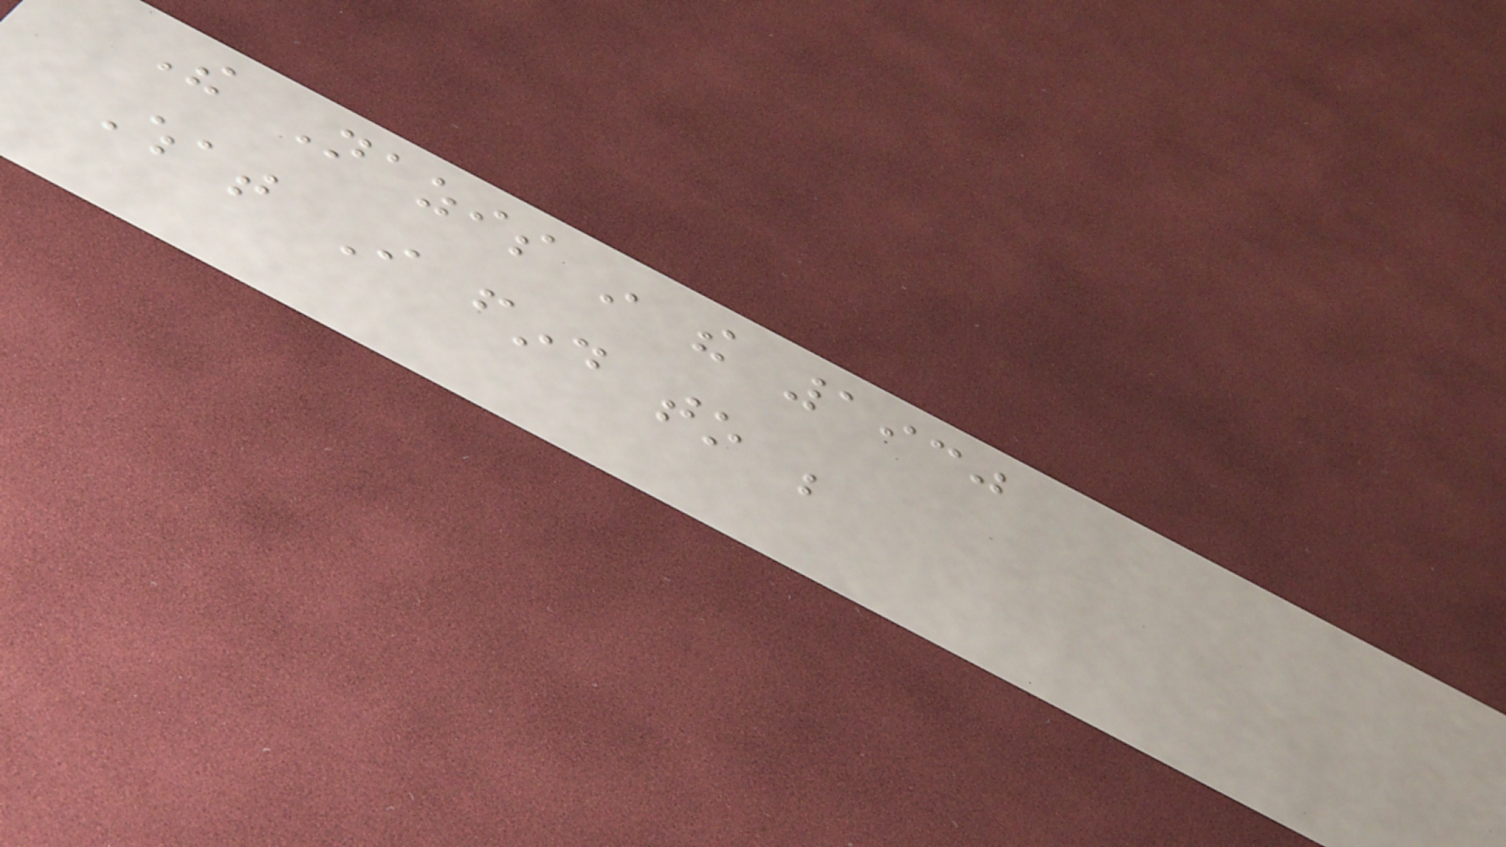The Nazis in the 1930
What I find to be
